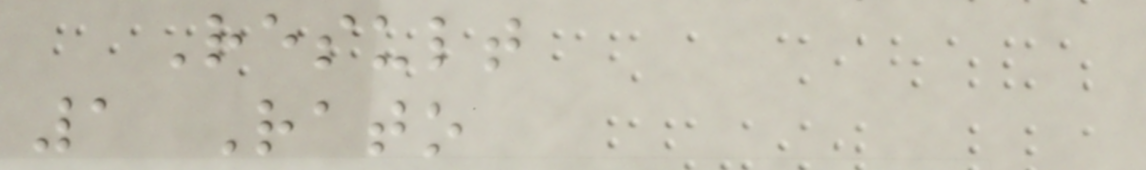Result
1 Rato
